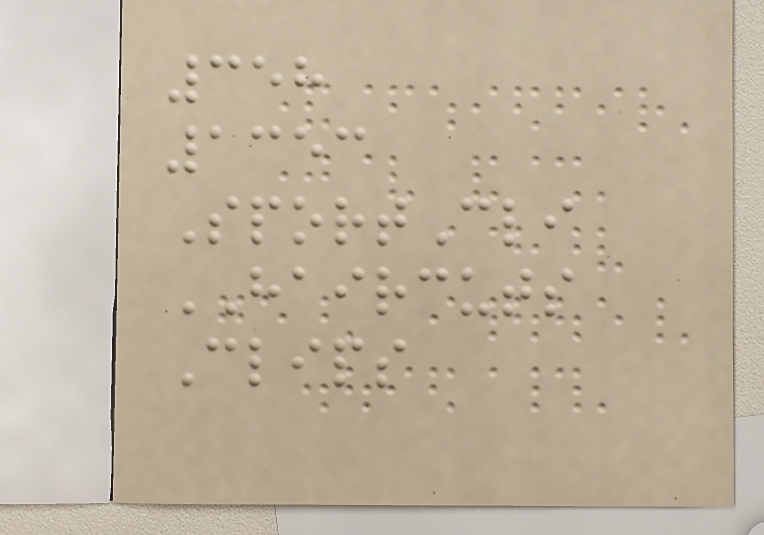358
1353
SportCli
HAIRCUTS
Clips
